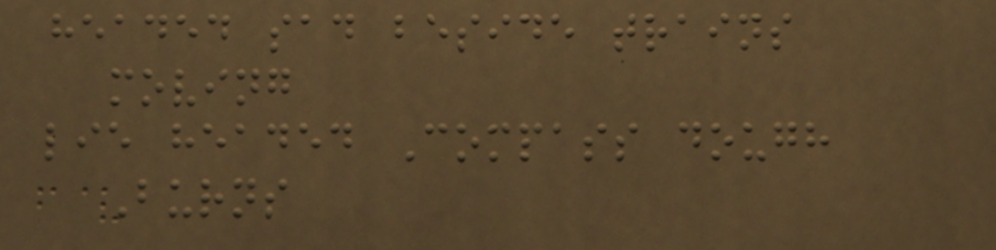headed sad beside trains
moving
lie headed Compass dough
Burns
